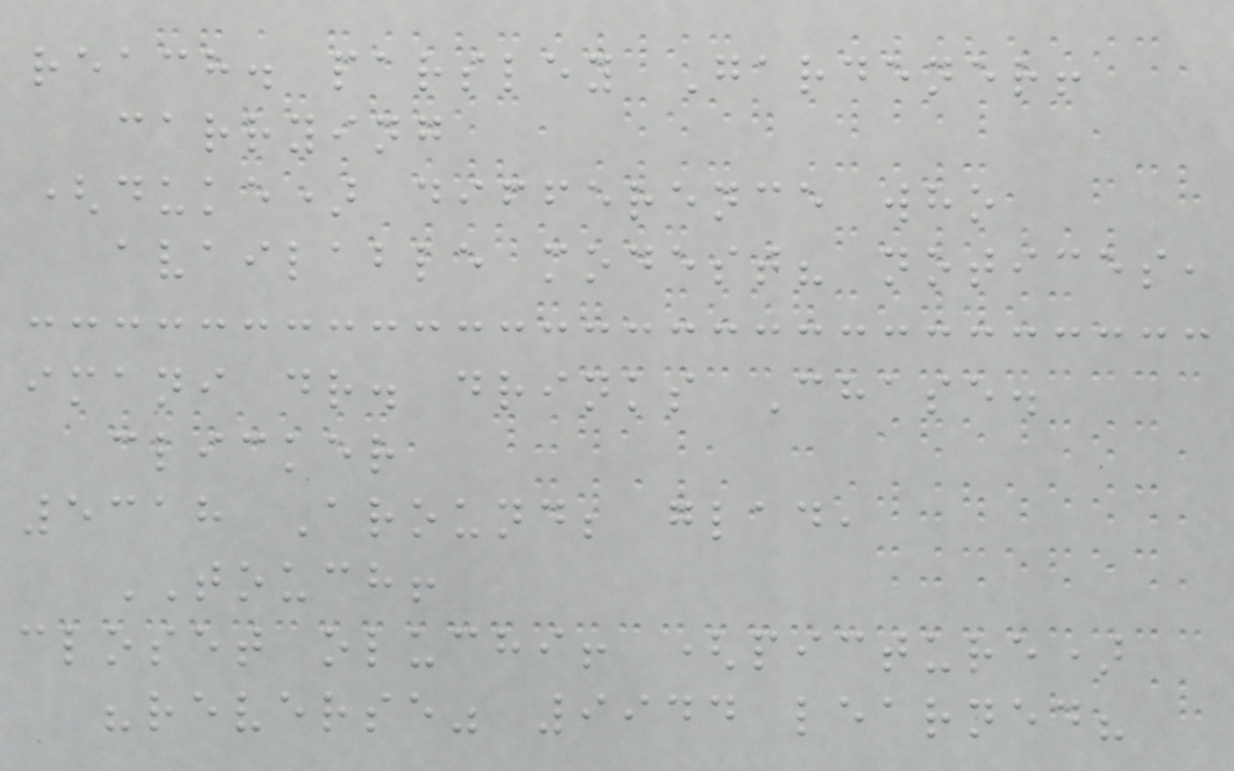reach. parsley Gardener!
carrying
(duke) difference who
available modest? notices,
imani dr. drinks Chase.
clicker
5318 Around; glad,
TOUCH!
closet oluchi! (picture)
"reverse" 9944 learned?
